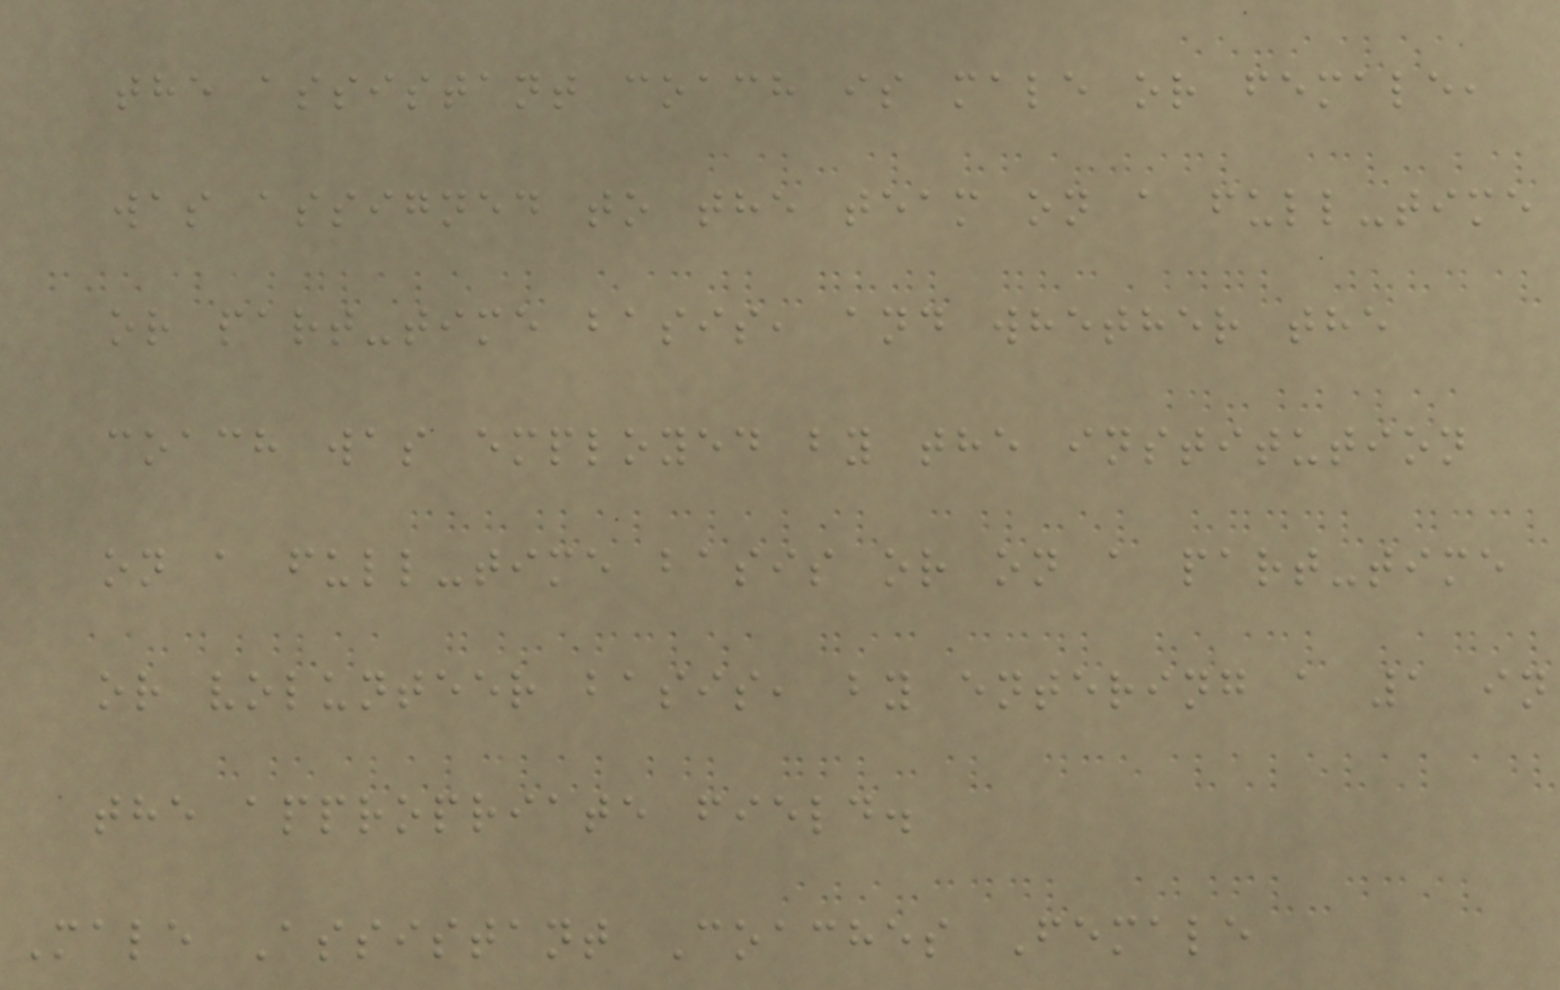the assistant coach is male or female,
was assigned to the team on a full-time
or part-time basis, and whether the
coach was employed by the institution
on a full-time basis or on a part-time
or volunteer basis, by entering a 1 in
the appropriate field.
Male Assistant Coaches Female
